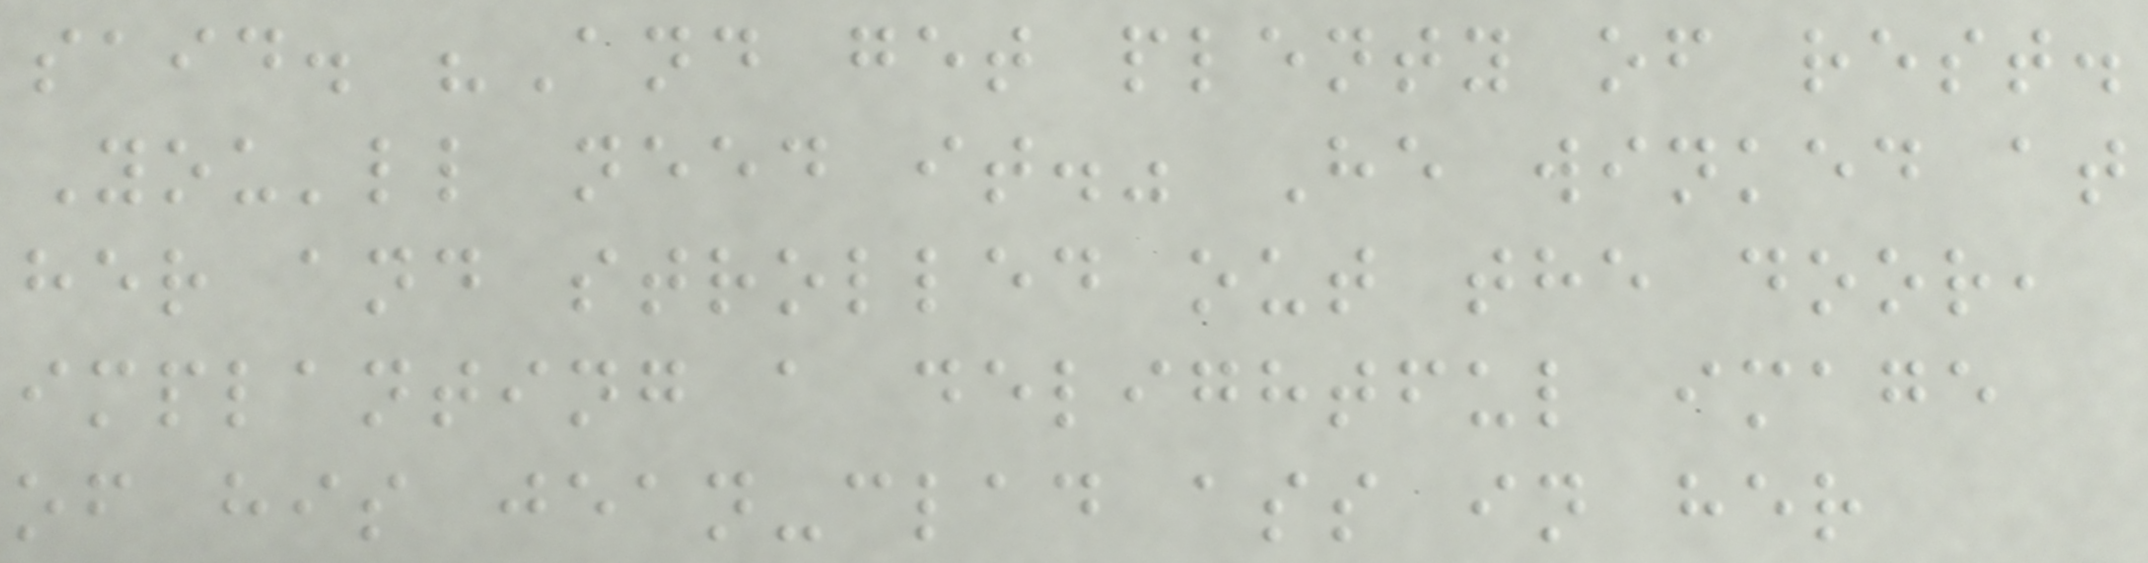said. "And get plenty of rest.
You'll need it." He winked at
her and strolled out the door,
implanting a delightful image
of his jean-clad ass in her
